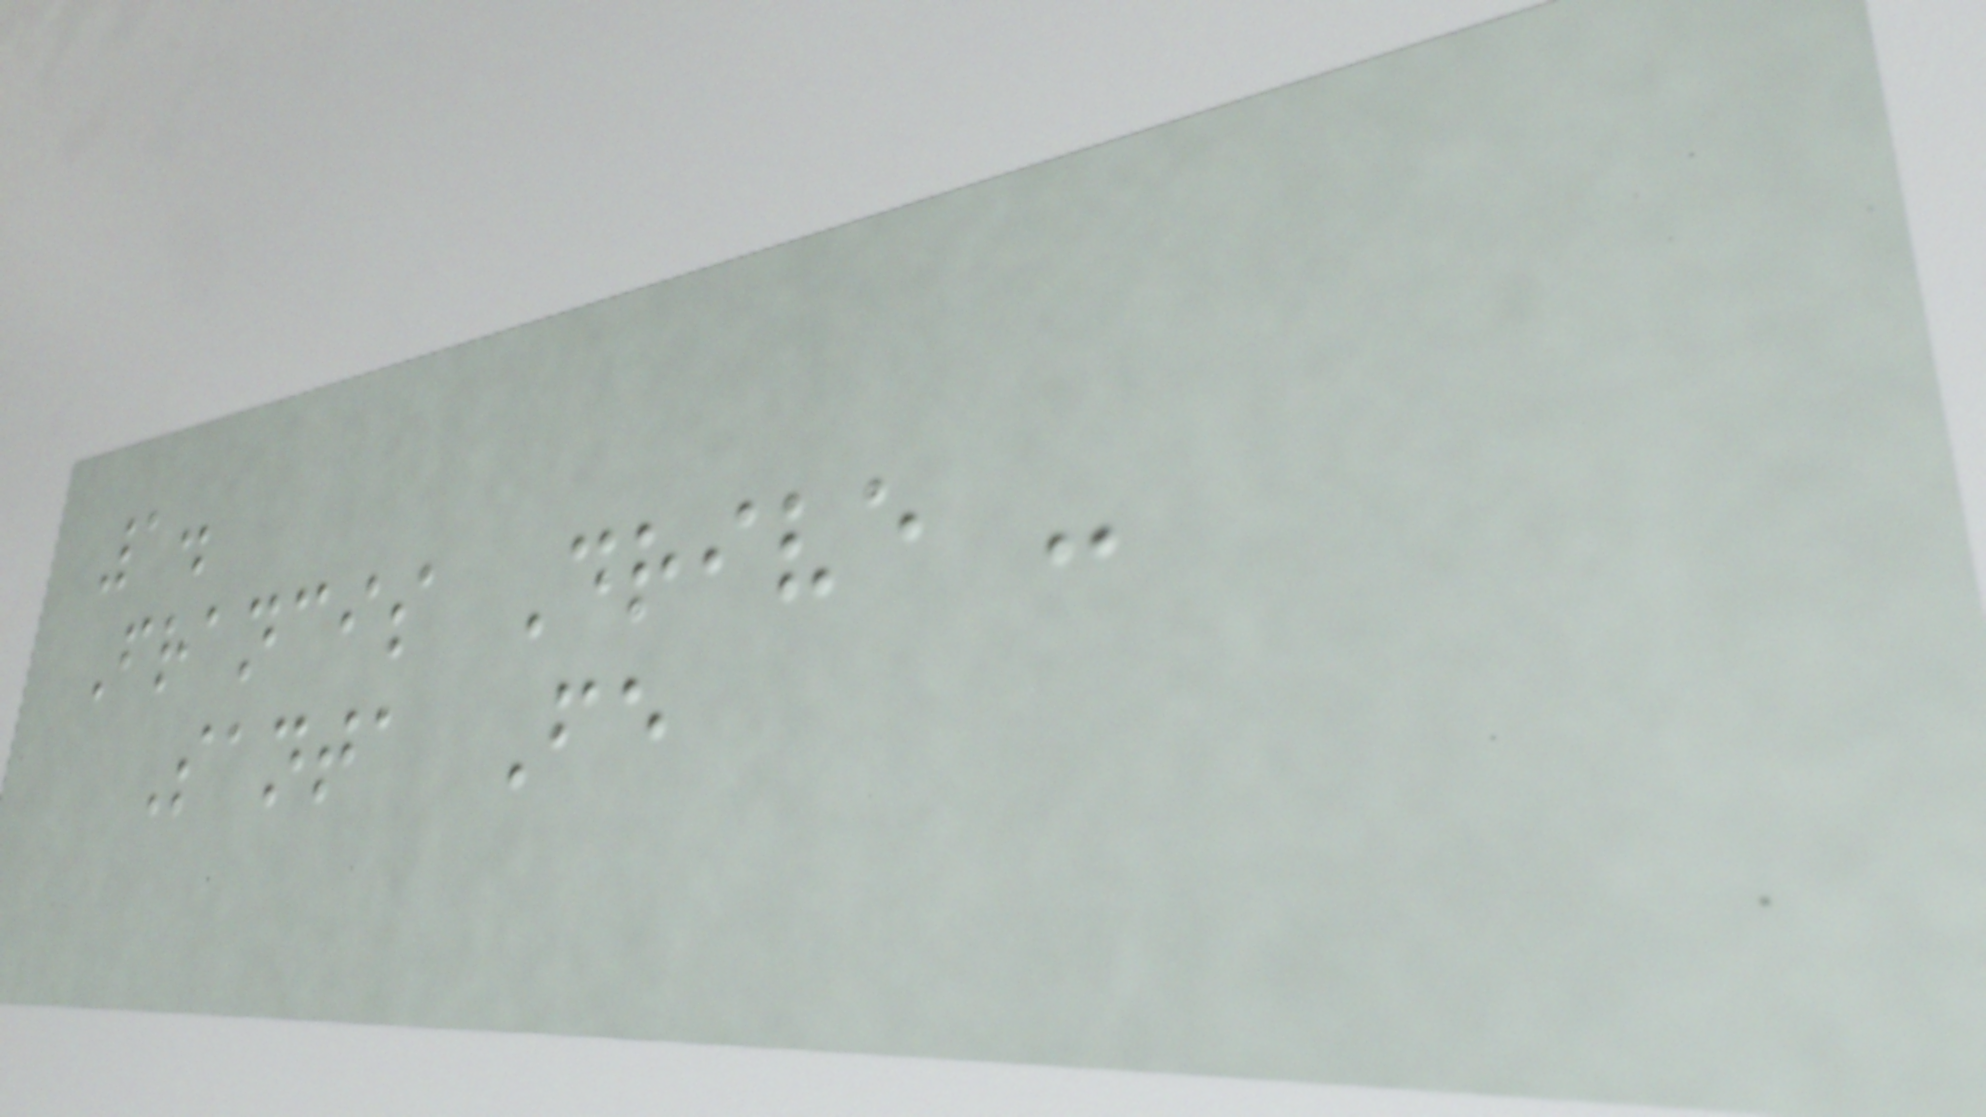1.
Francis Drive -
Santa Fe
